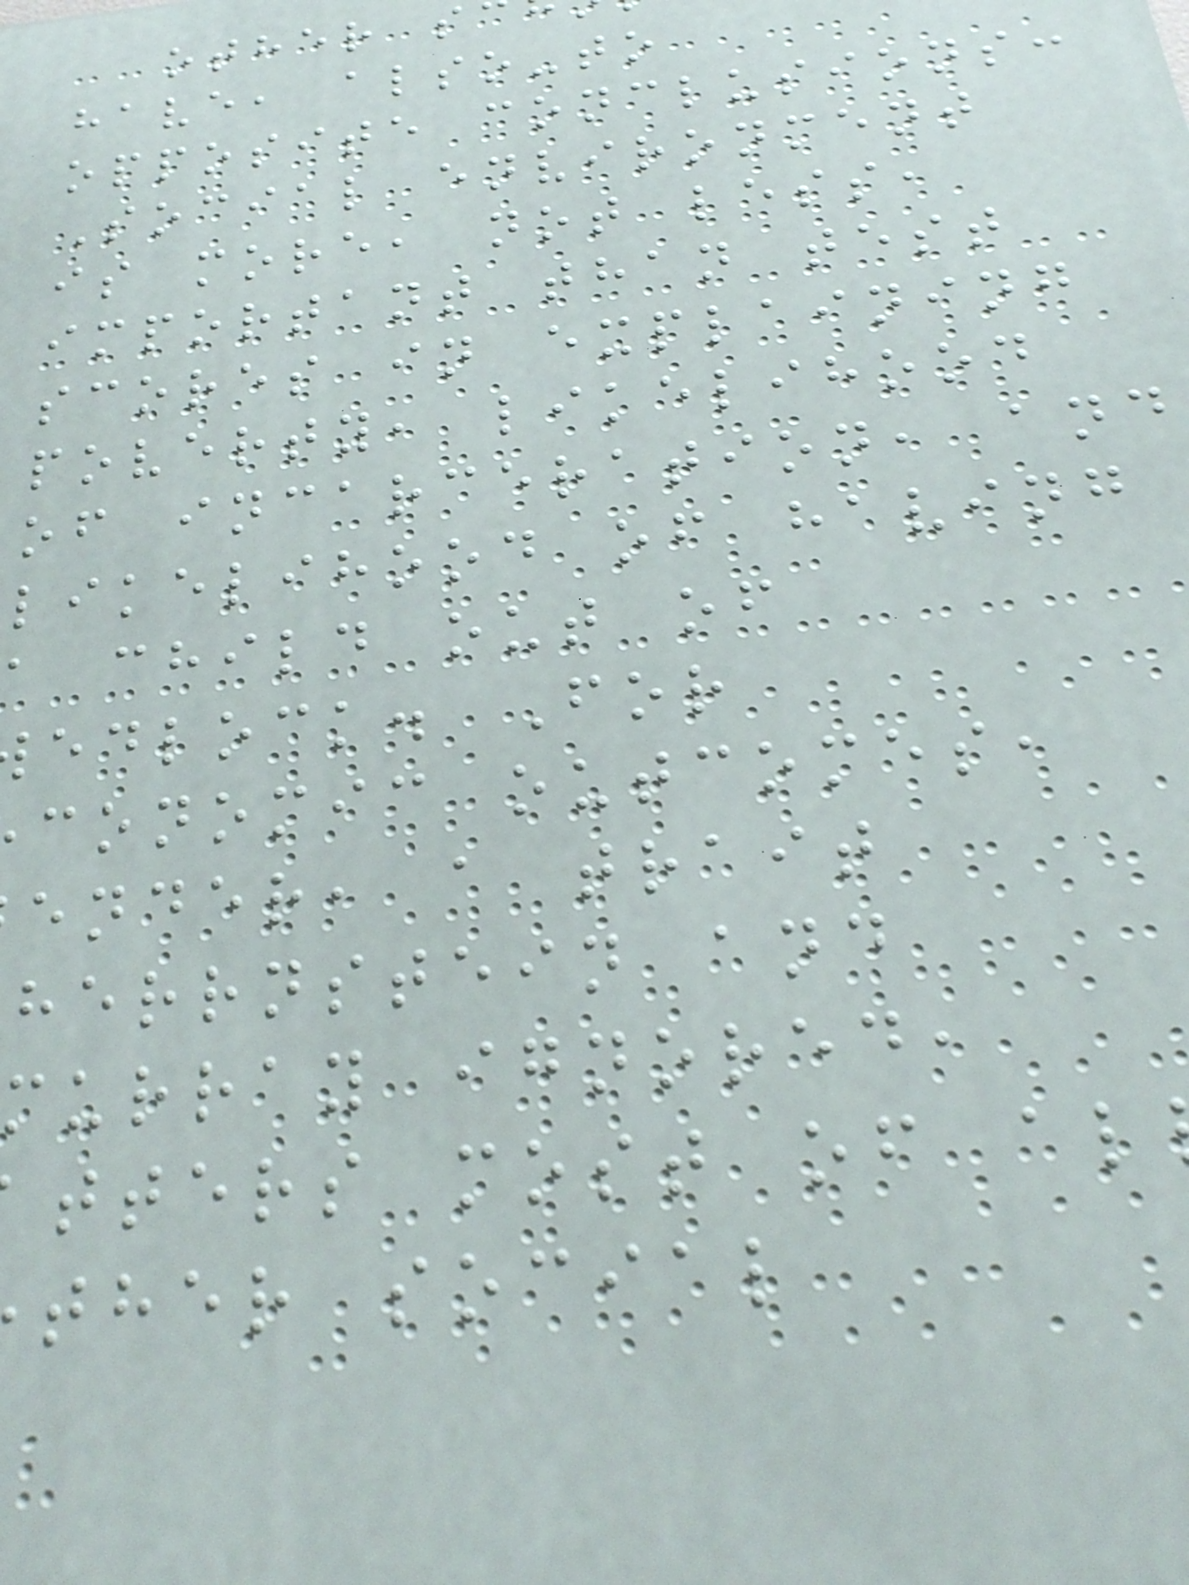other s
have, also-to
opposite conclusions:
Social environment
is more, not less,
important than test
scores in explaining
poverty, likelihood
of incarceration, and
likelihood of having
a child out of
edlock. For
conomic outcomes,
ender, a trait
herrnstein and
murray ignored,
tters most of al
ther social
